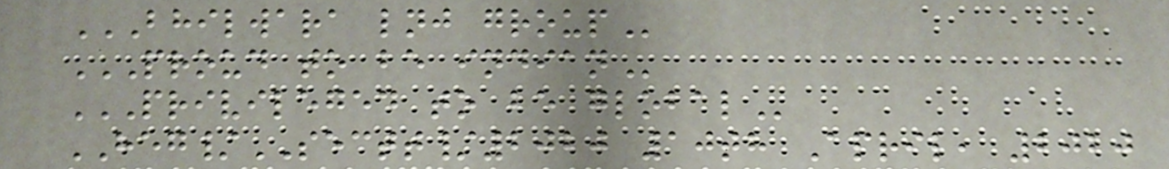BHILWARA LNJ GROUP
PROUD TO BE INDIAN
PRIVILEGED TO BE GLOBAL
HEG/SECTT/2020 10th April, 2020
